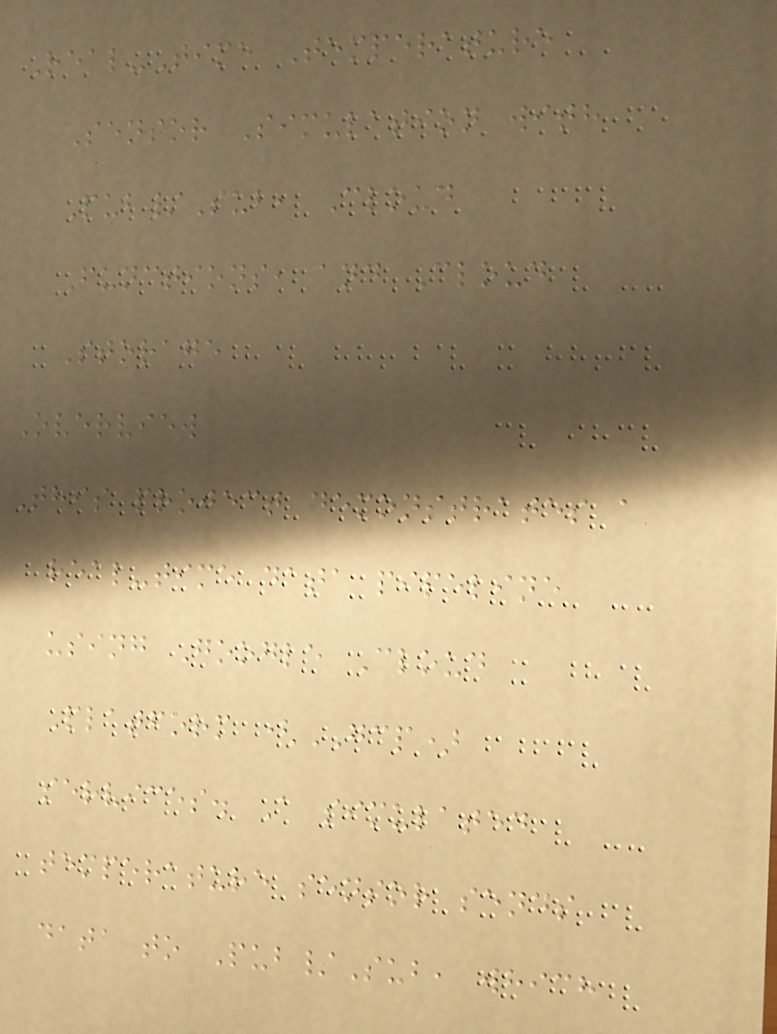Real-Time Temperature
Sensor Simulation with
Pub/Sub, Cloud
Functions, and Cloud
Storage
Overview
This project demonstrates a
real-time data pipeline
using Google Cloud
Platform (GCP)
services. A simulated
temperature sensor sends
data to Pub/Sub, which
